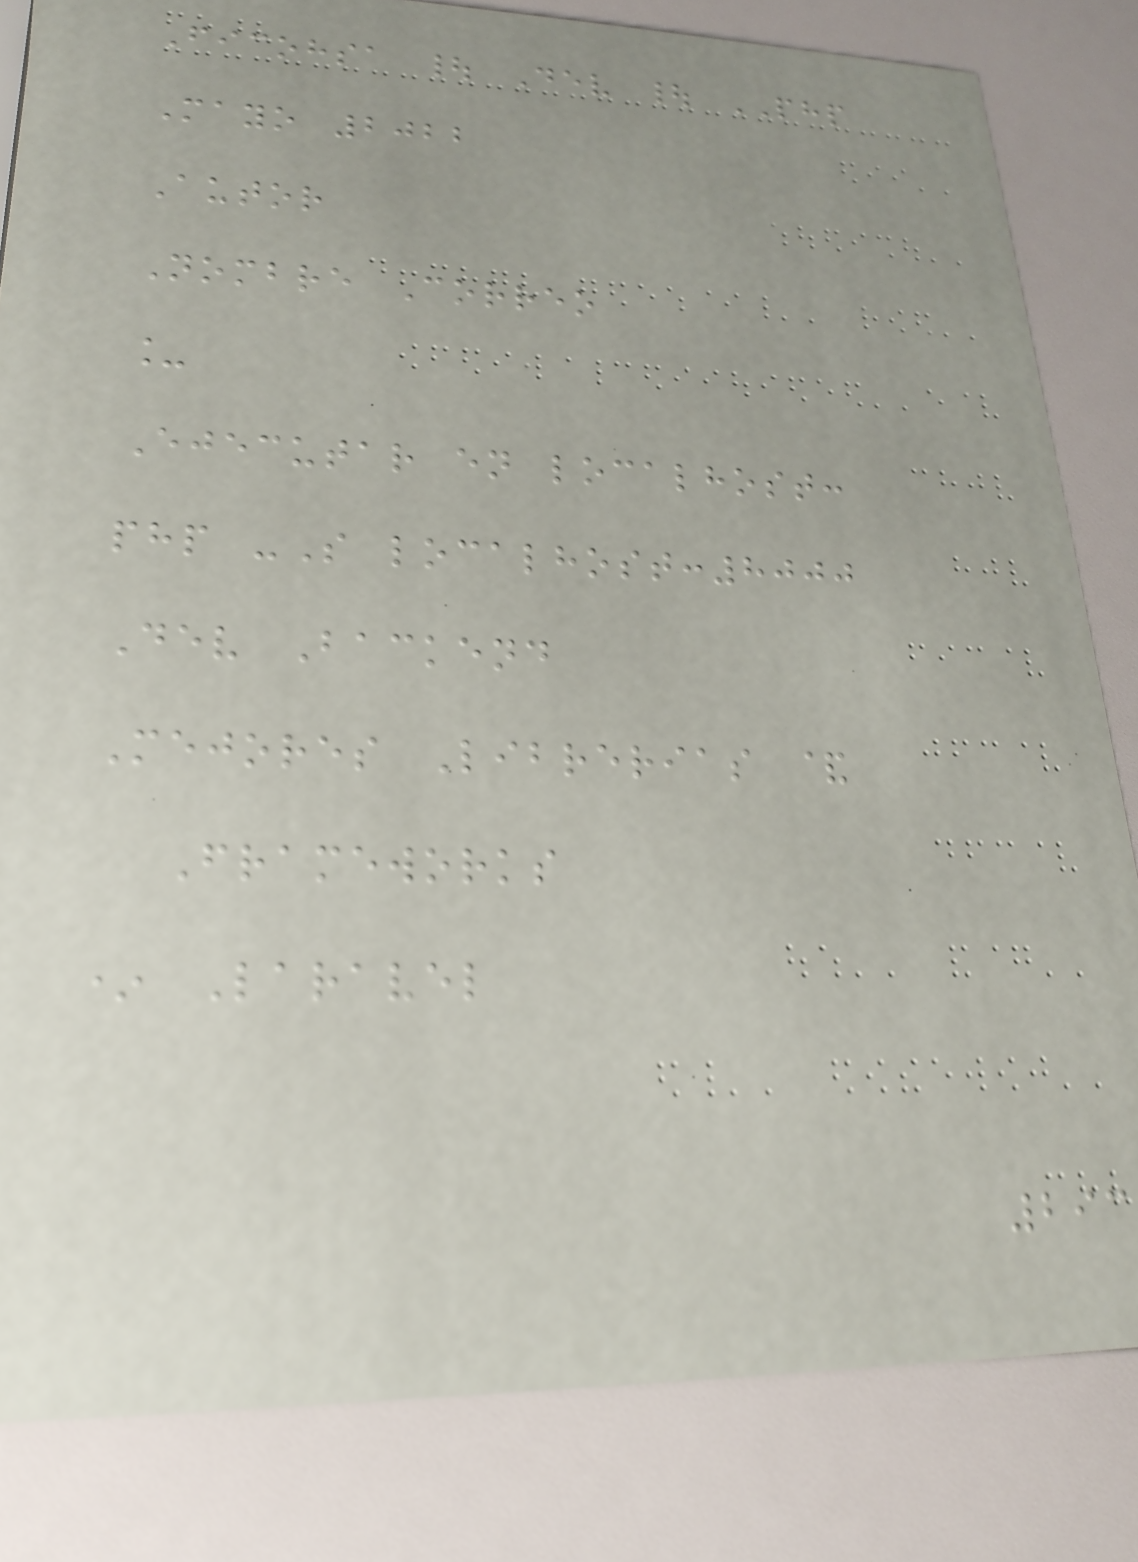Ficohsa | Dev | PHP
Mayo 2022
Autor
Nombre Correo
_
Ejecutar en localhost:
php -S localhost:8000
Dev Backend
Mejores Librerias &
Frameworks
* Laravel
293
